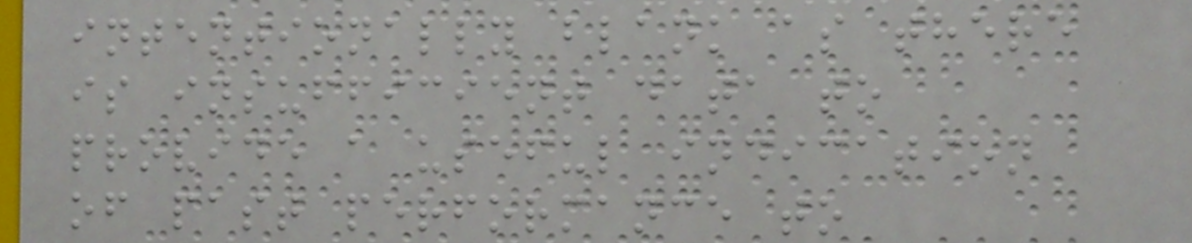intentionally blank as there
is insufficient data to
provide a useful indication
of past performance to
